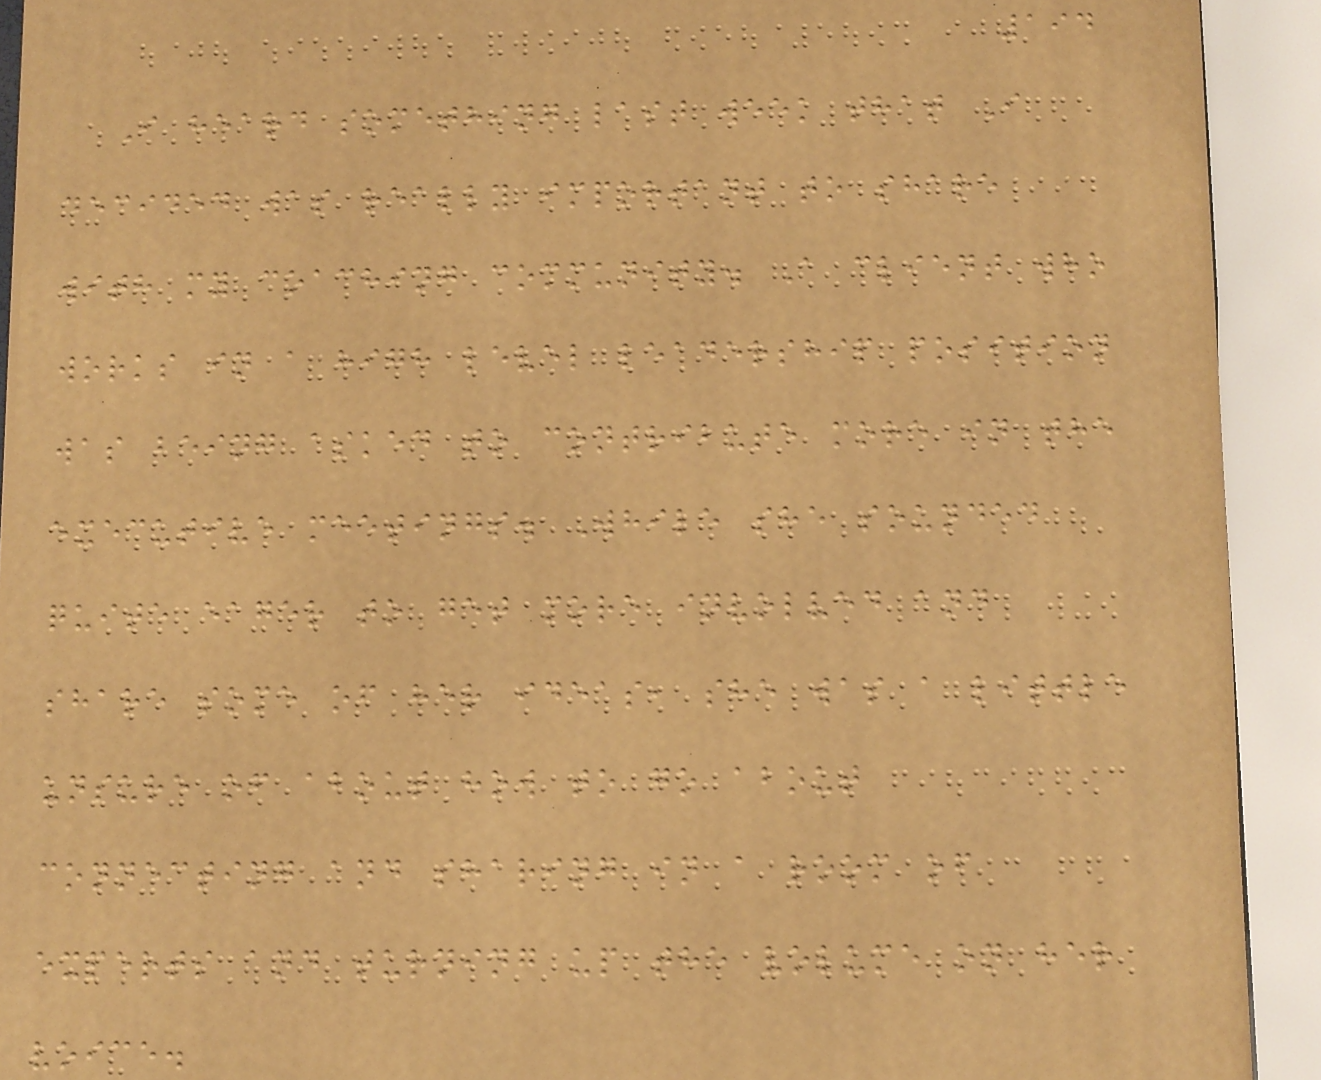194
I heard something last week that I
decided was really important to share
with my coaching community. A client who
works in a high level leadership position
was being asked to contribute more in the
executive meetings. While she sounded
quite eager to get more involved and
share some of her ideas, she was a little
unsure of about how to go about
connecting and sharing in a room of
experts and turning up the volume on her
voice.
